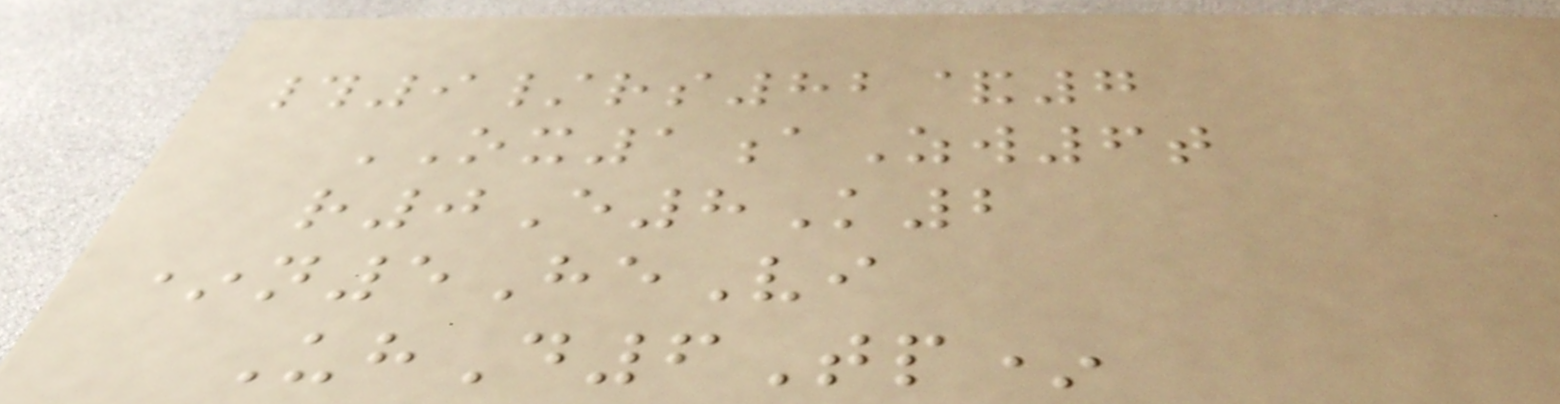#9/rs82&7
OX1aZw6t
r0E8K2
*n5HeVi
UhD6Tp*
